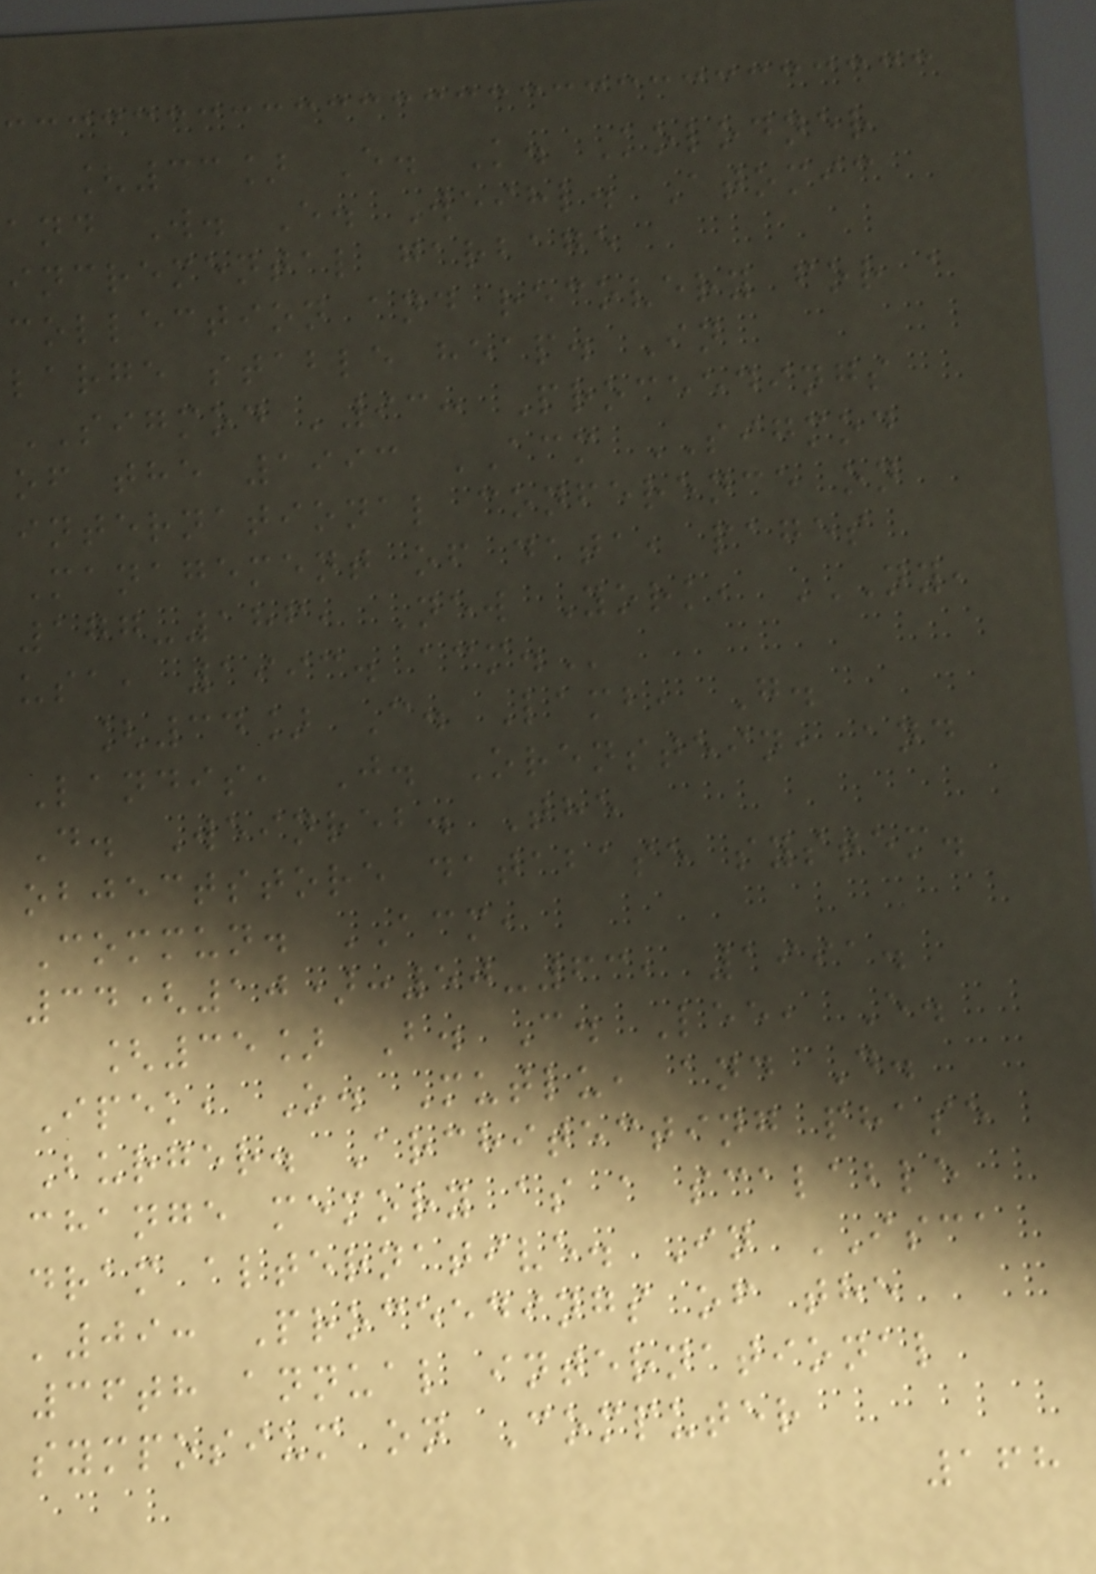[33] E. K. Kolodner
and W. E. Weihl. Atomic
incremental garbage
collection and recovery for a
large stable heap. In
SIGMOD '93: Proceedings
of the 1993 ACM SIGMOD
international conference on
Management of data, pages
177-186, New York, NY,
USA, 1993. ACM.
[34] C. Lamb, G.
Landis, J. Orenstein, and
D. Weinreb. The
objectstore database system.
Commun. ACM,
34(10):50-63, 1991.
[35] B. C. Lee, E.
Ipek, O. Mutlu, and D.
Burger. Architecting phase
change memory as a scalable
dram alternative. In ISCA
'09: Proceedings of the
36th annual international
symposium on Computer
168
